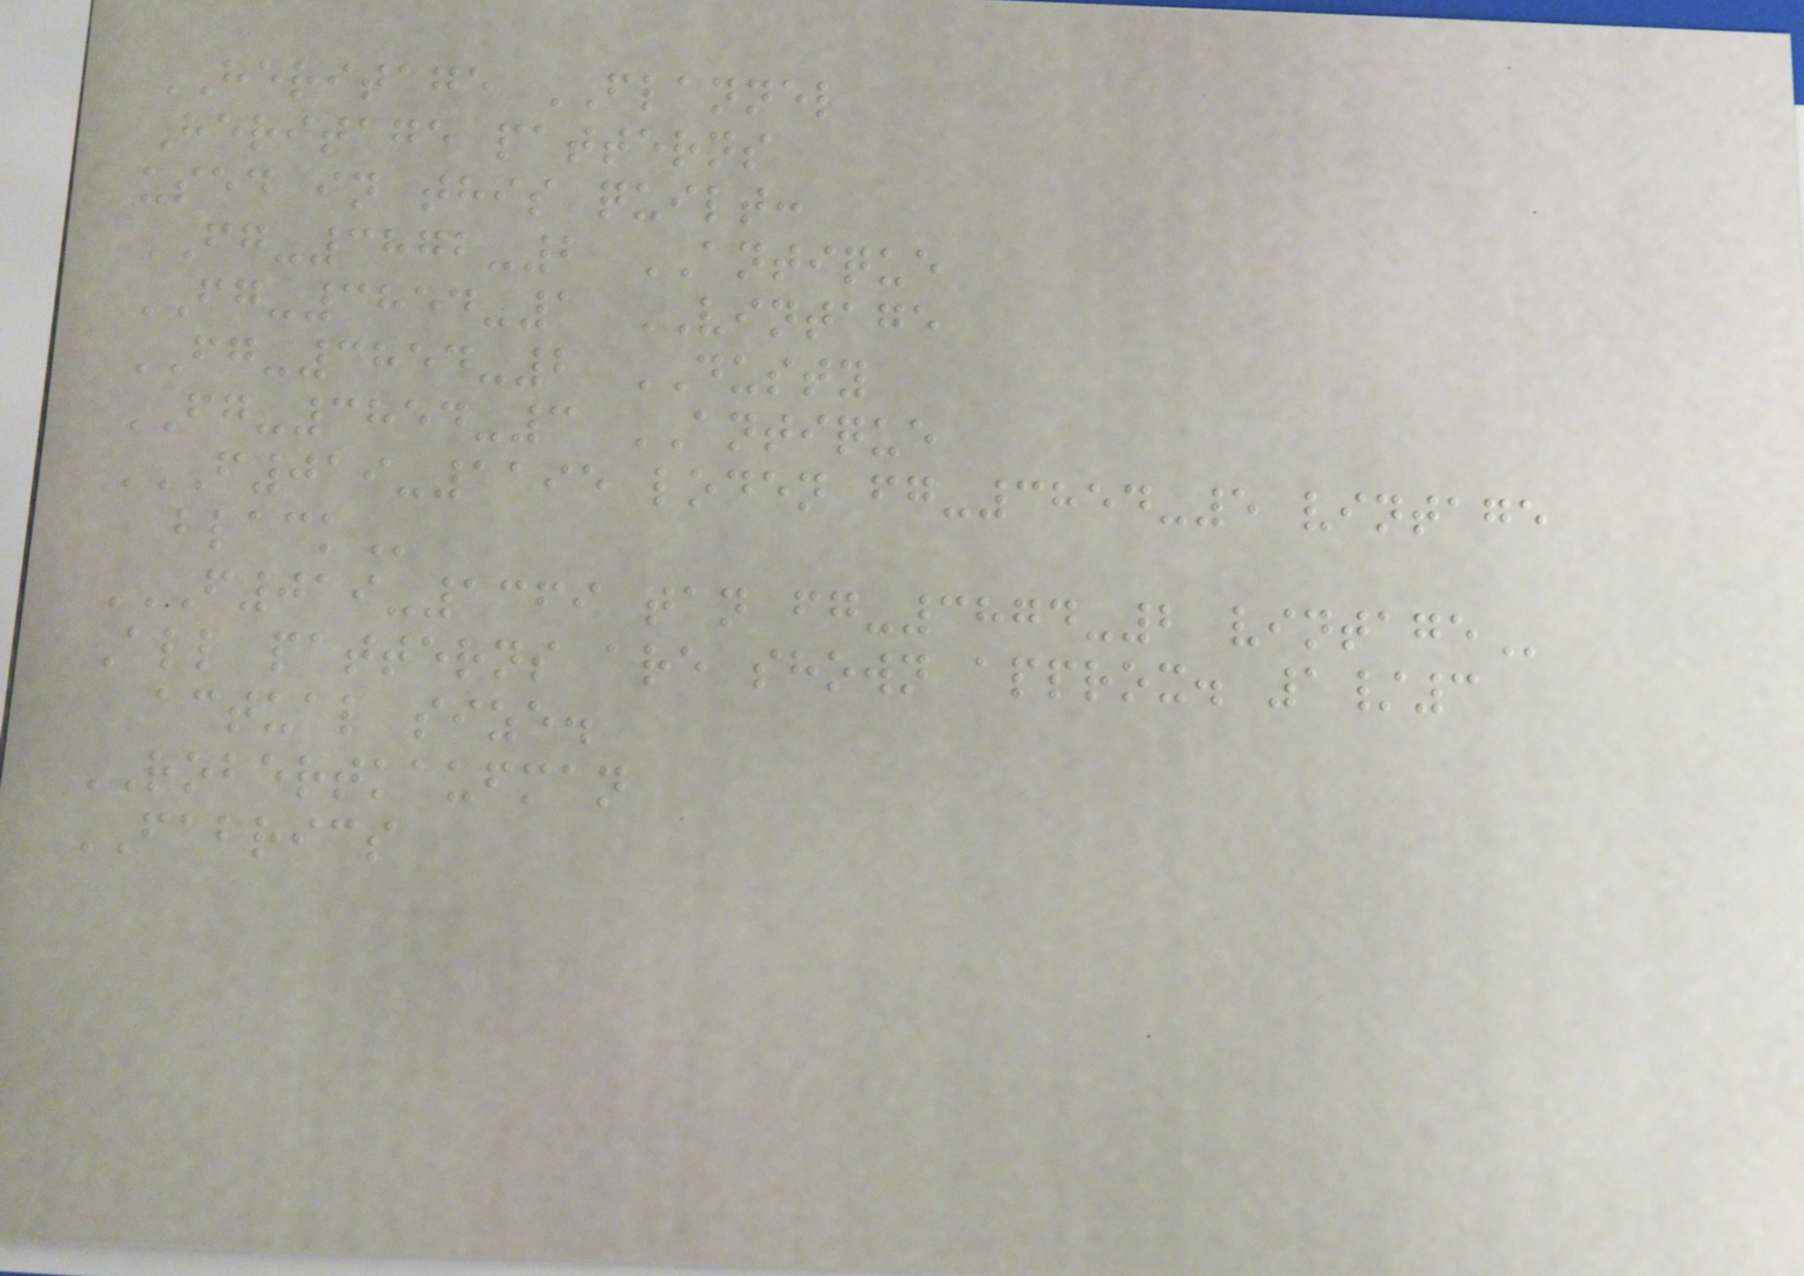HERITAGE FLANNEL
Heritage patterns
used in this quilt:
FG-3872-2 ANTIQUE
FG-3854-1 VINTAGE
FG-3854-2 DUSTY
FG-3854-3 ANTIQUE
F019-1195 LODEN FG-3854-5 VINTAGE
BLACK
F019-1369 TAN FG-3874-2 VINTAGE
All patterns are shown approx. 1/3
actual size.
ROBERTKAUFMAN
FABRICS
